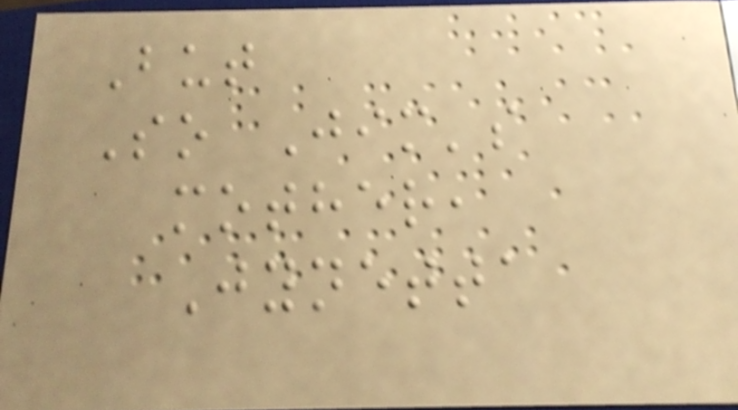But
So Jim's
mother,
Jynetta
